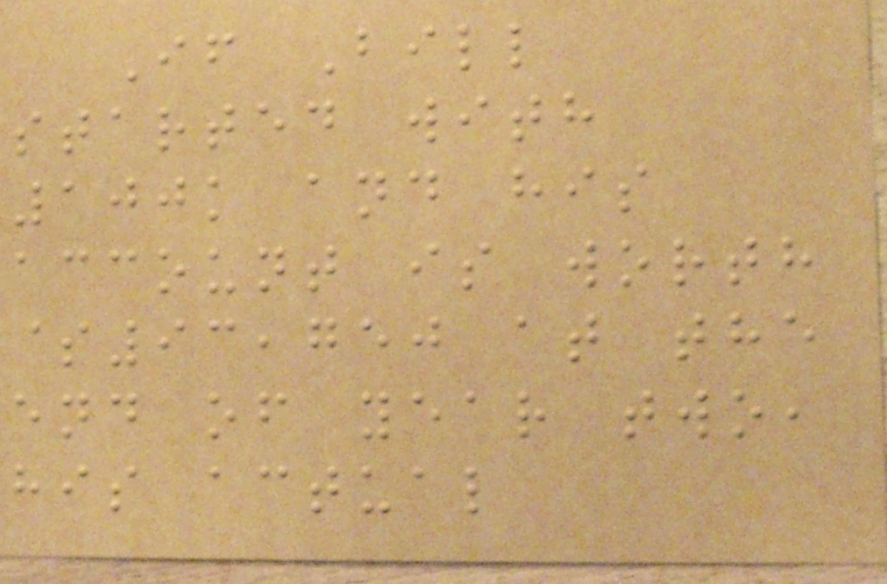If Bill
started with
100k and his
account is worth
$93,750 at the
end of year two,
his actual
